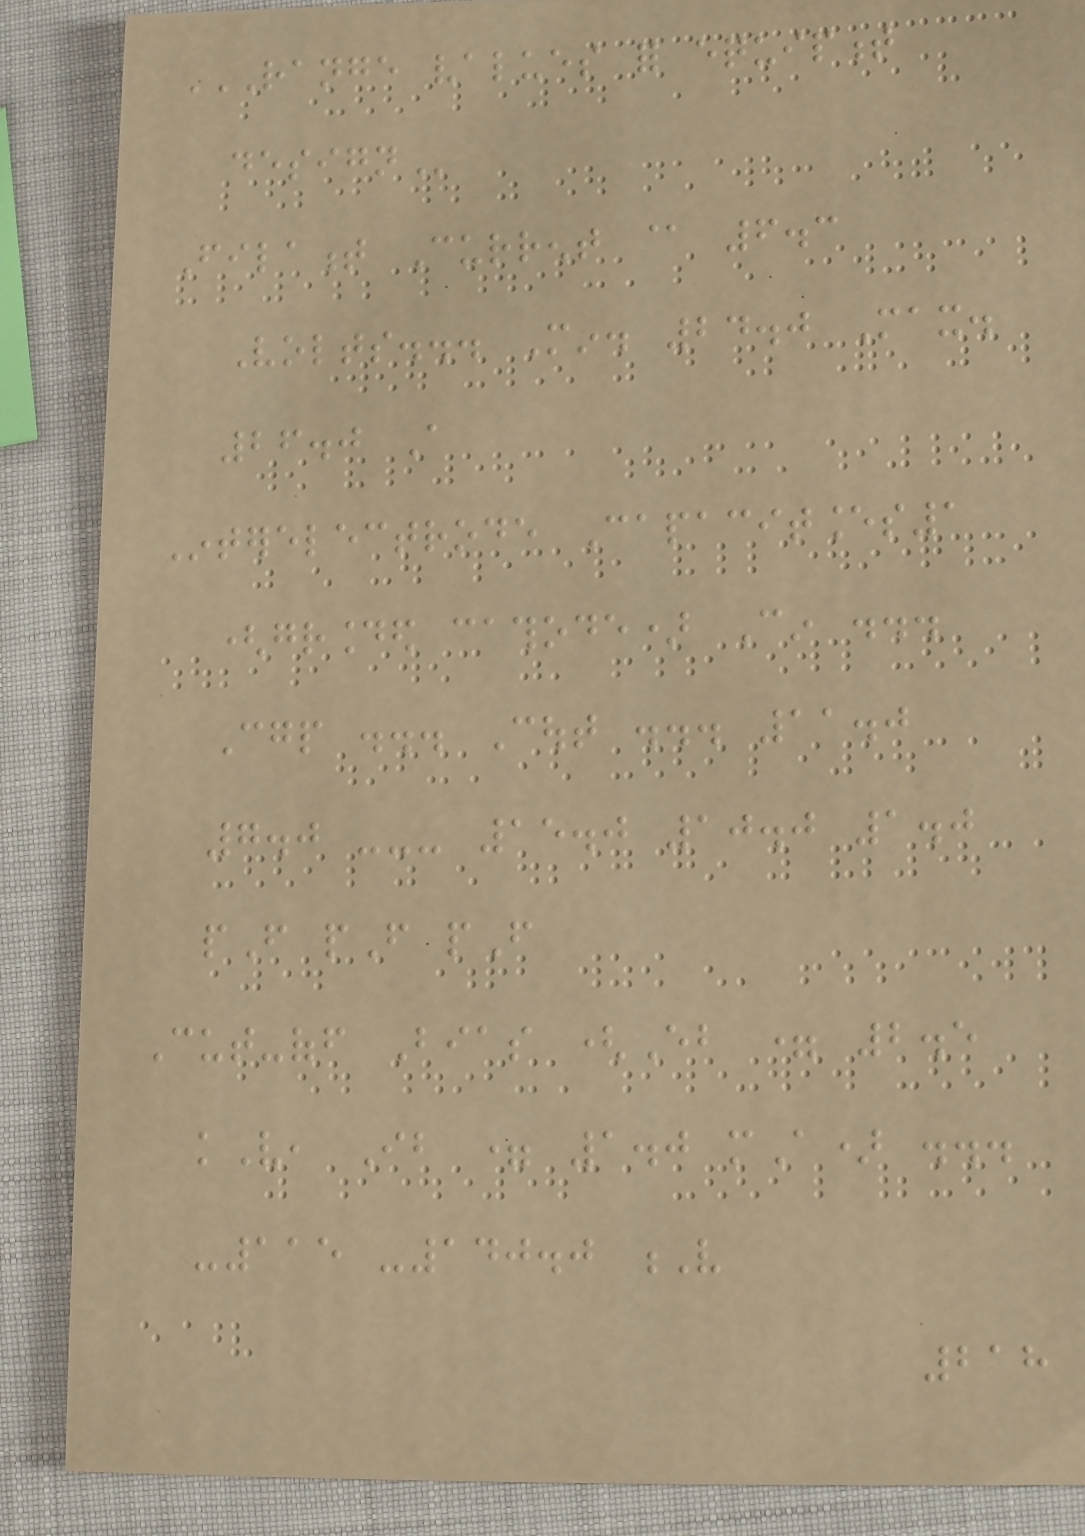RANGE VALUES FOR EQUIPMENT
DESIGN
Filament Current @ 6.3
Volts... Min. 24.0 Max.
26.0 A
Interelectrode Capacitances1
(grounded cathode) Cin ...
Cgp ... Cout ... 11.0
7.0 --- 15.0 10.0 1.0
pF pF pF
Cut-off Bias (Eb = 2.5
kV, Ib = 1.0 mA) ...
-115 -140.0 V
218
